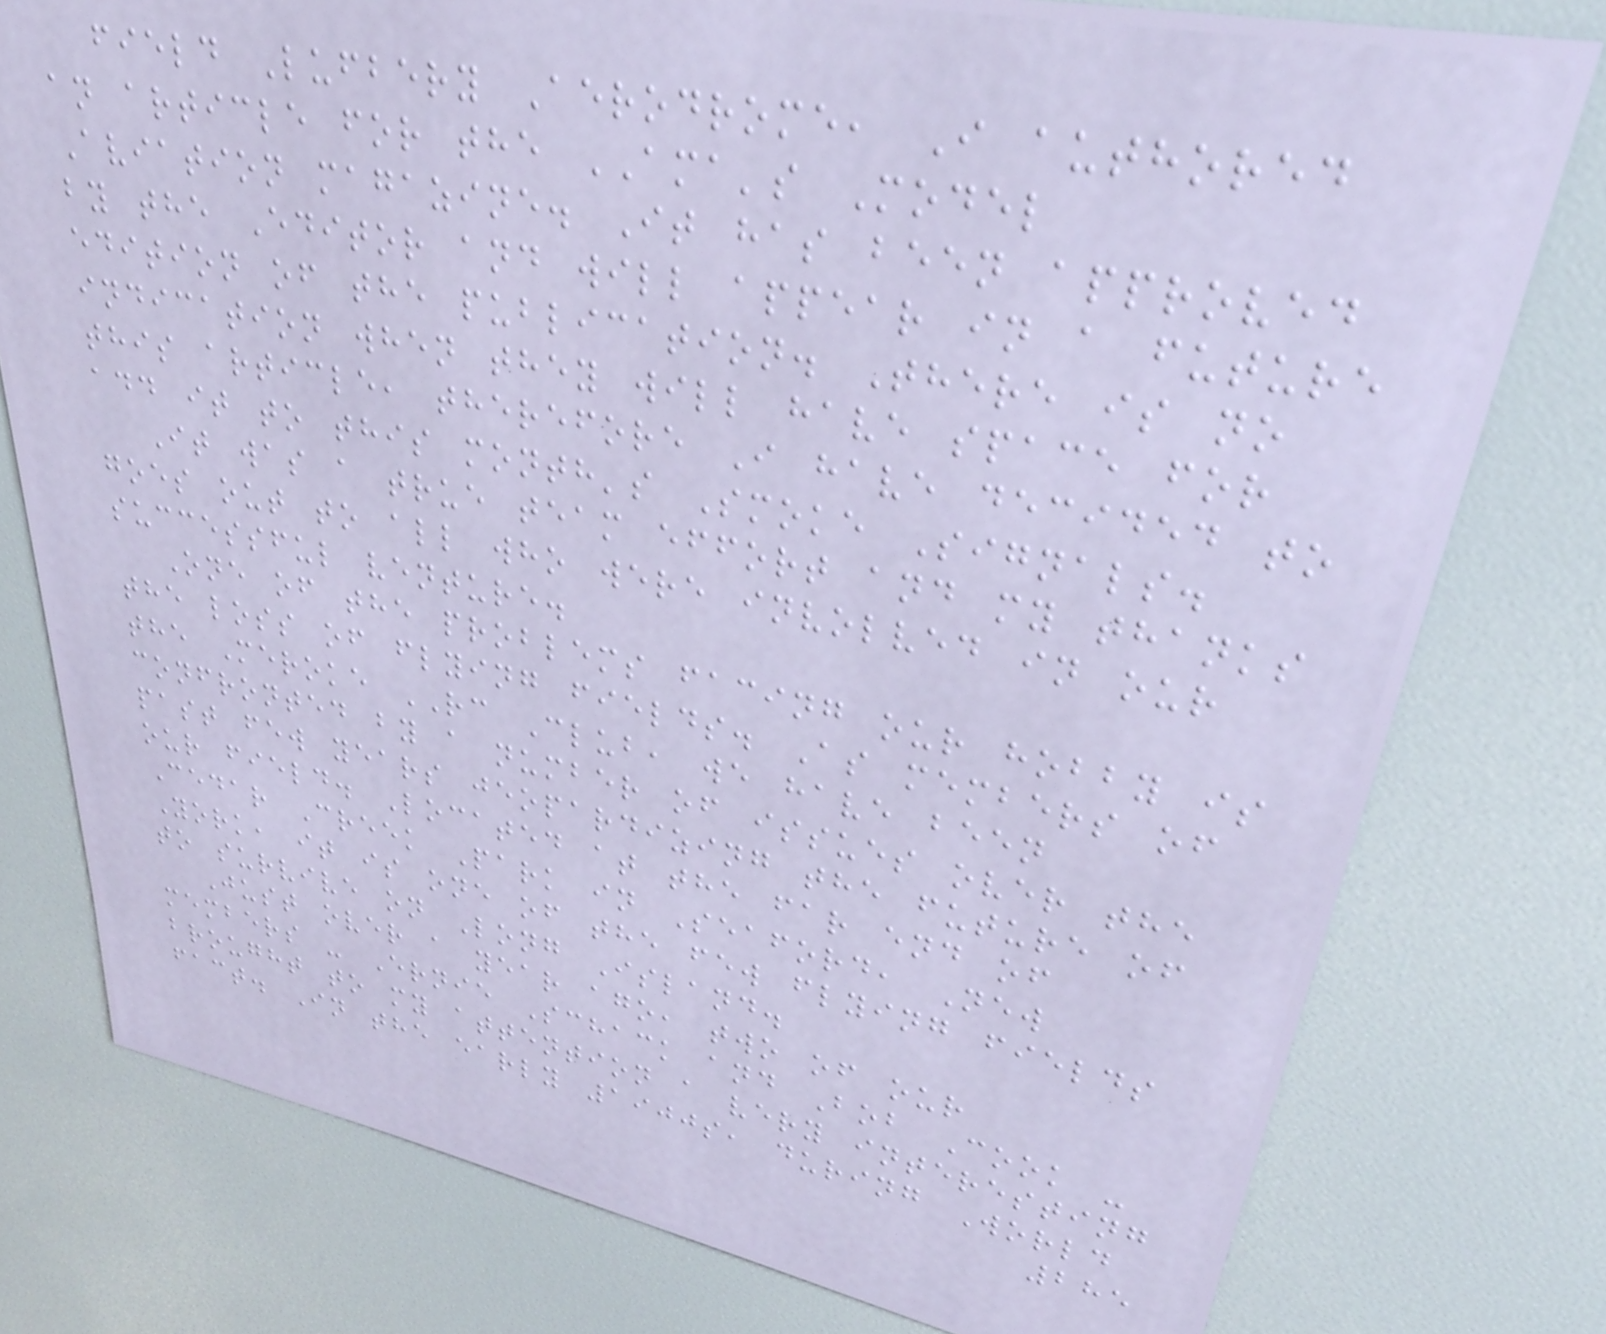field Lufbery Aerodrome, I authored
an article for the AMA's Model
Aviation magazine. It has been approved
by the Editor and will appear in a future
edition of the publication. There is no
indication when they will have space for
this article, therefore I have decided to
add it to this month's Smoke Signals.
It was a true team effort and my thanks
goes out to all who were involved in our
successful venture.
One of the problems facing our hobby is
the loss of flying fields. As members of
the Meroke RC Club, we have been
confronted by a number of issues over the
past few years jeopardizing the future of
our field. Located at the far end of
Cedar Creek Park in Seaford, New
York, it is one of the few flying fields
to survive on Long Island.
Just over a year ago, two of our
members - Ernie Schack and Bob Cook -
brought to my attention a very interesting
fact. In the early 1900s, during World
285
